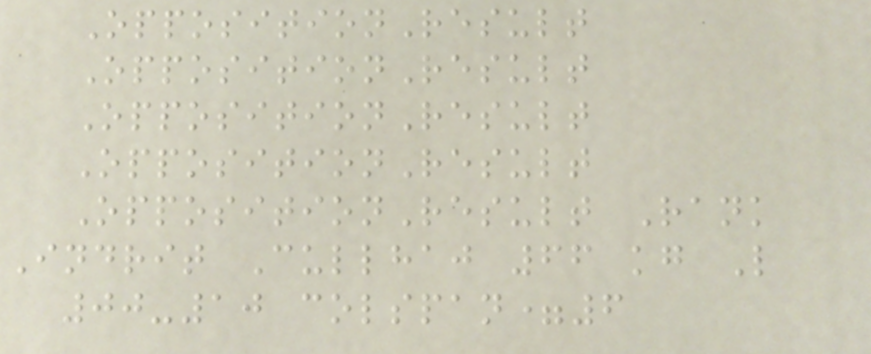OppositionResult
OppositionResult
OppositionResult
OppositionResult
OppositionResult Rank
Indrit Cullhaj 66 kg L
00-10 colspan=6
